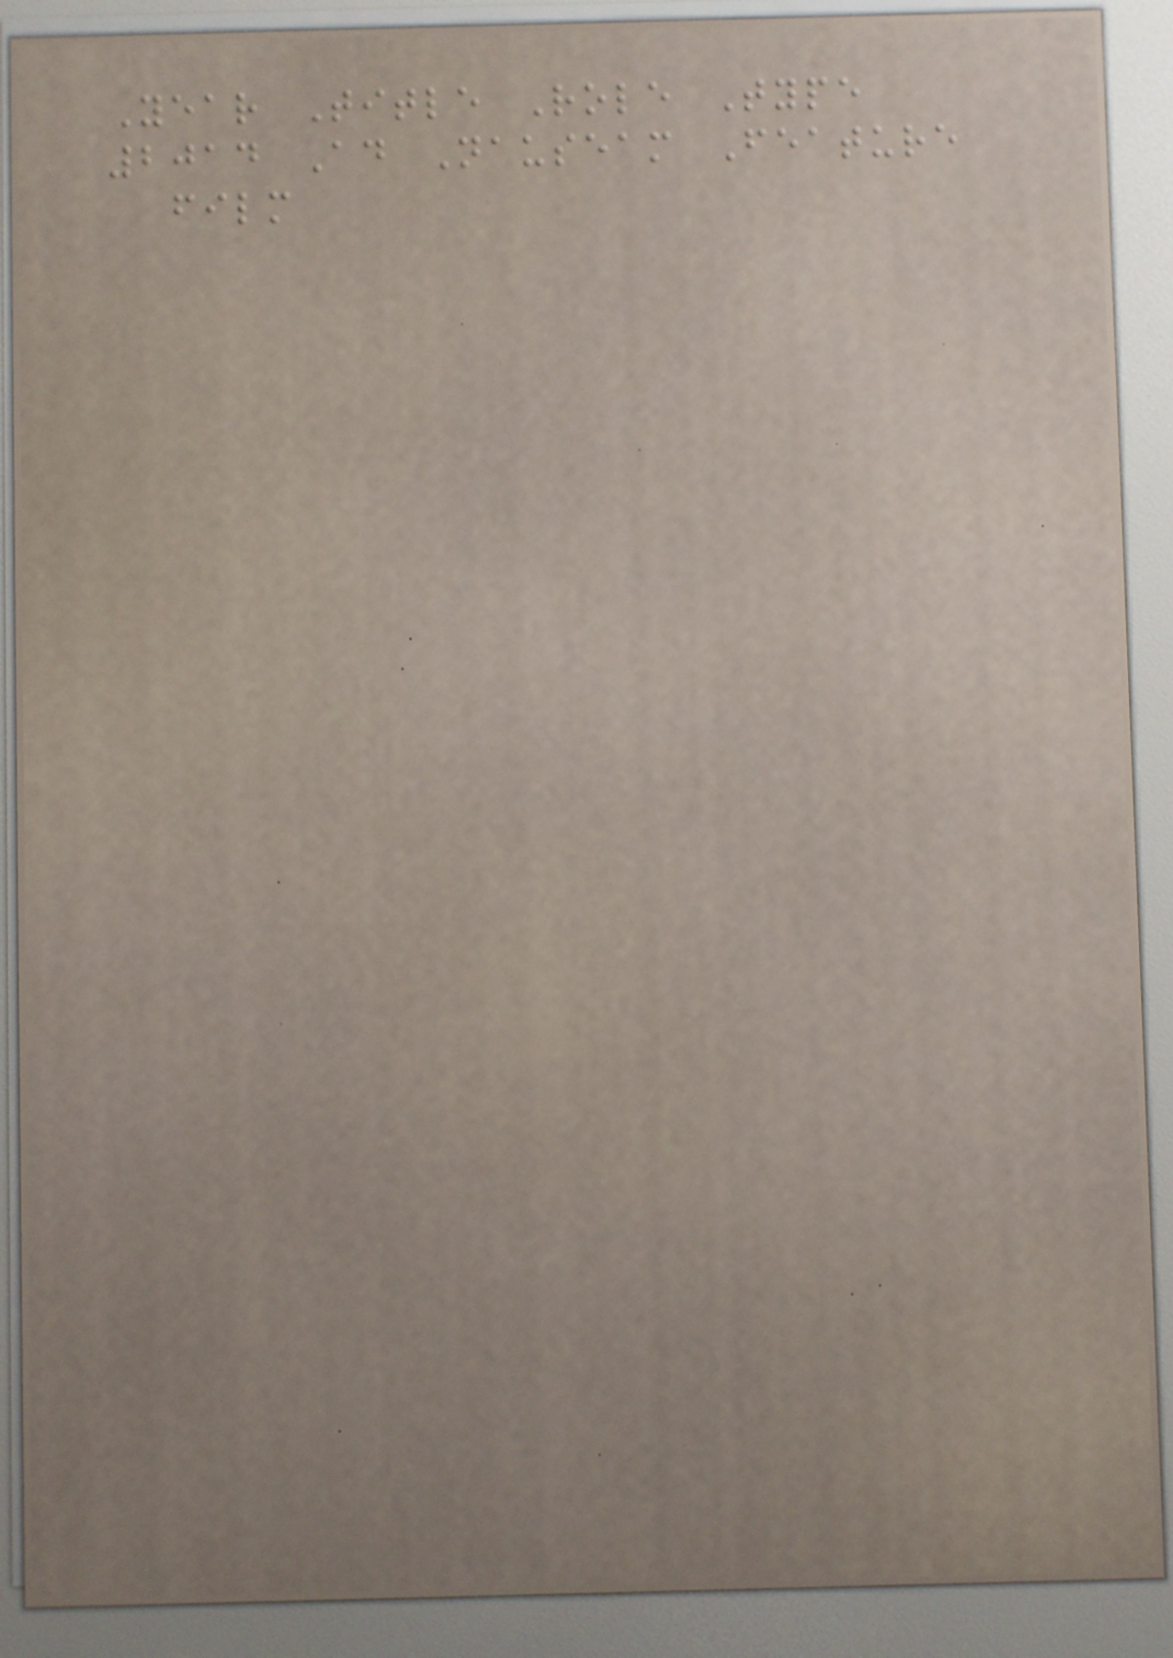Year Title Role Type
2014 Ad Nauseam Feature
film
